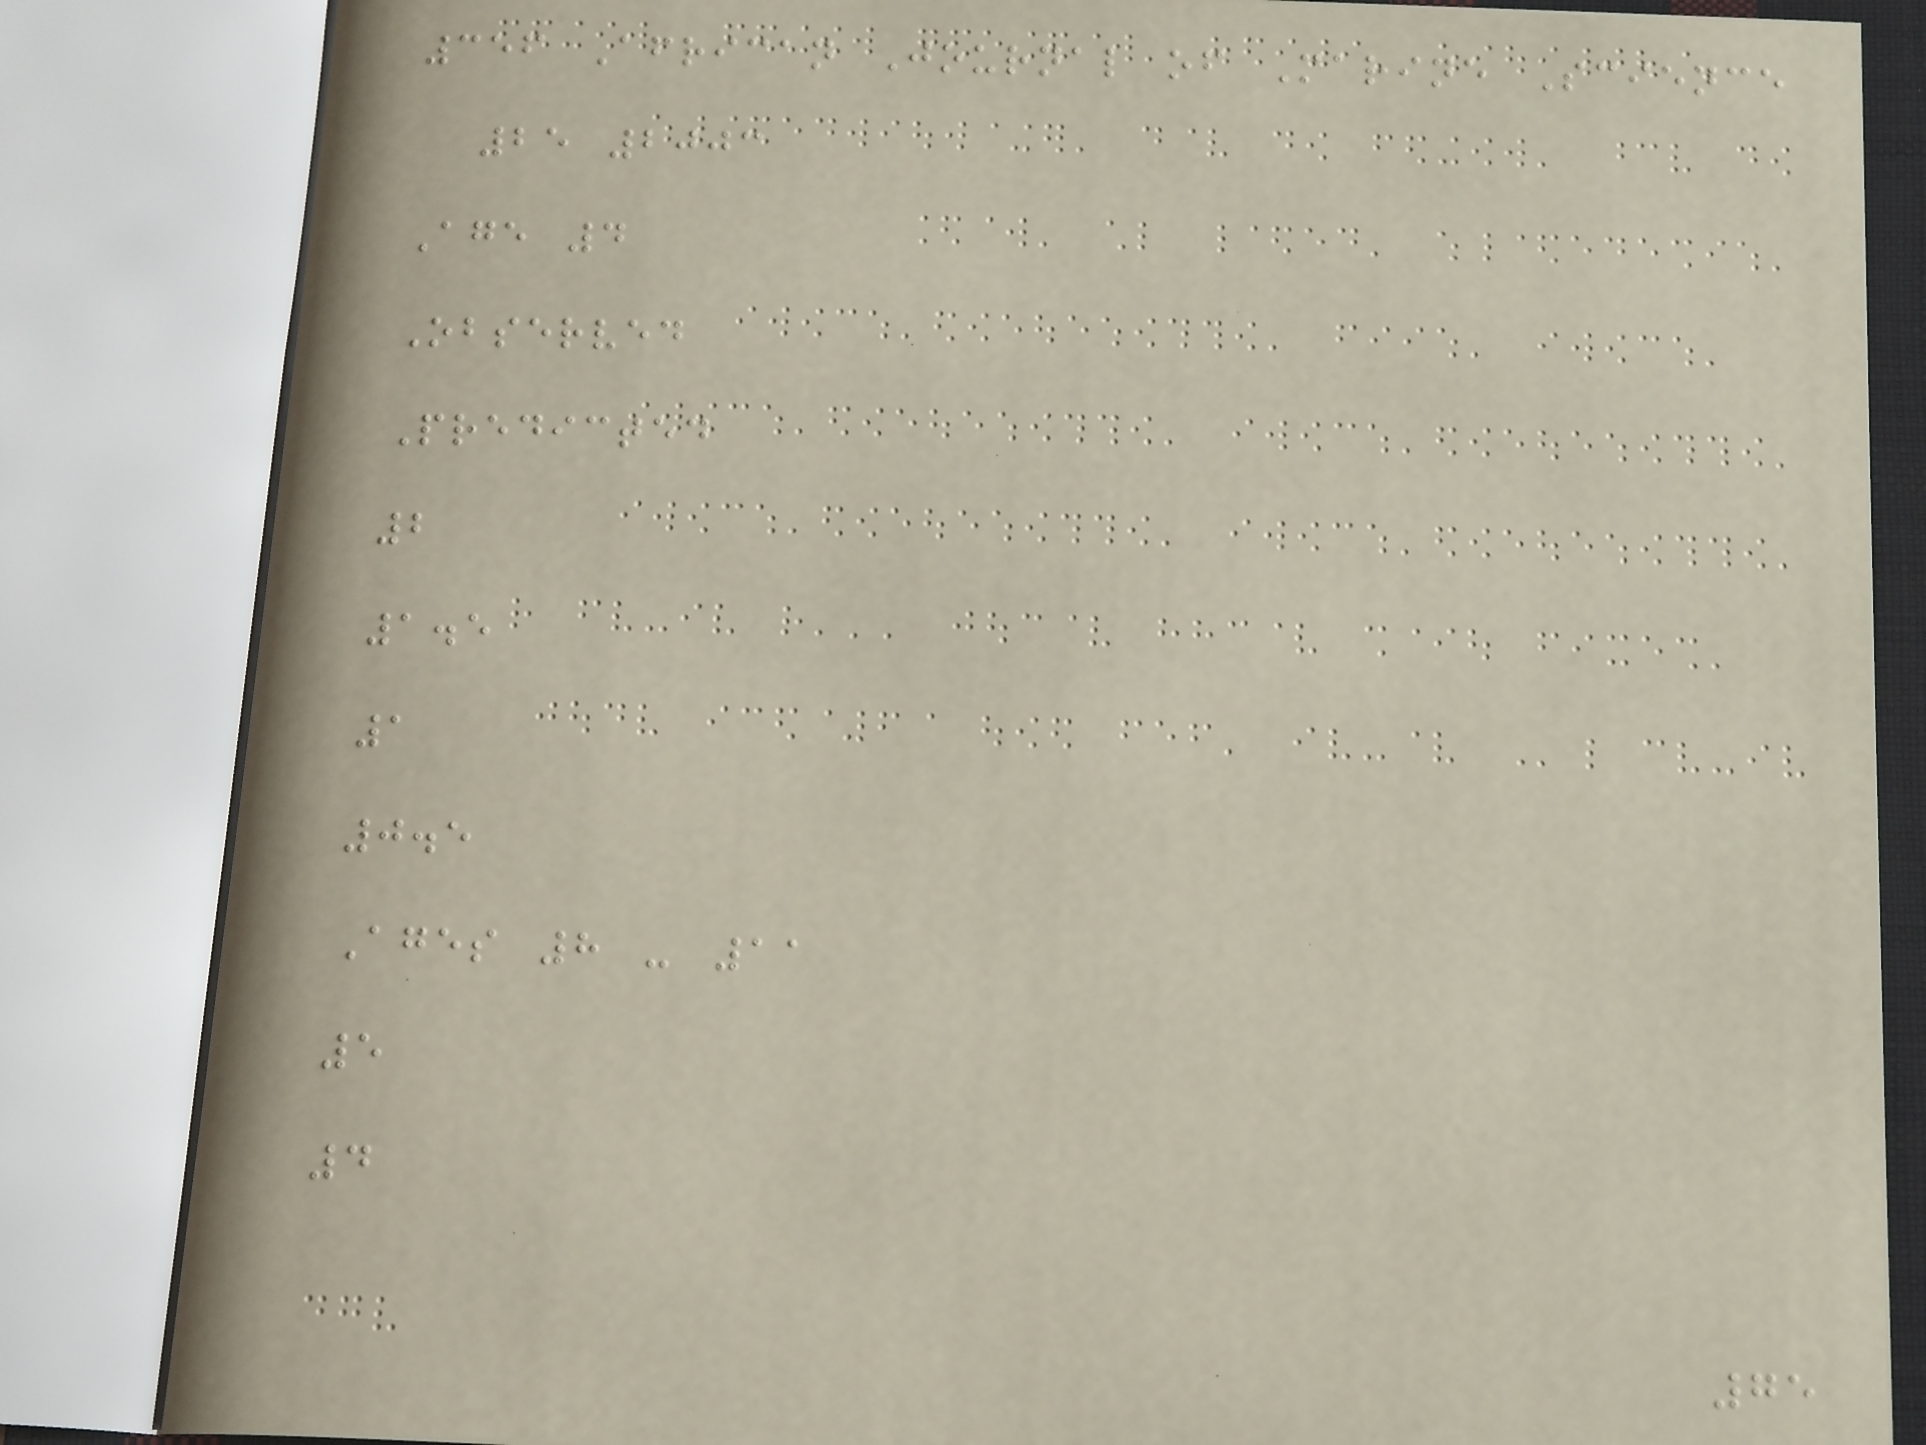356 African Journal of Marine Science
25 2003
Age 4
Observed
Predicted
2
1.5
1
0.5
Ages 8 - 11
5
4
75
